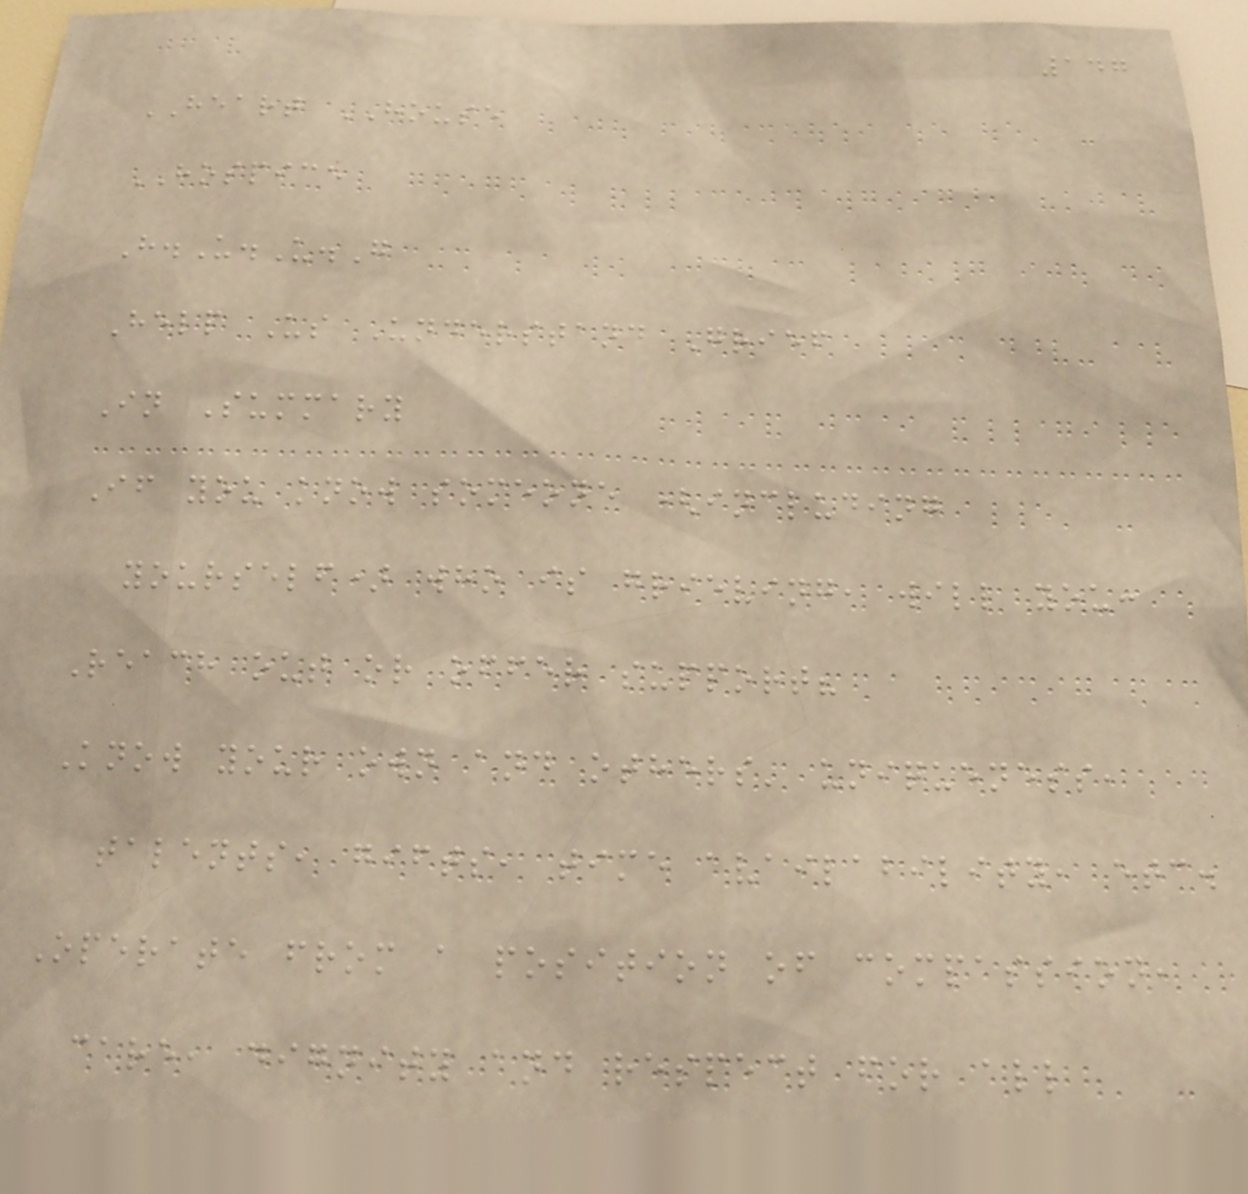147
HEART HOUSE
HOSPICE
H.U.U.G
Help Us Understand Grief
In Summary
If you know someone (including
yourself) who is grieving, will you:
Reach out or offer support?
Know your own and others' uniqueness,
talents, gifts, time availability, etc.
Operate from a position of compassion,
care, dignity and respect for all
